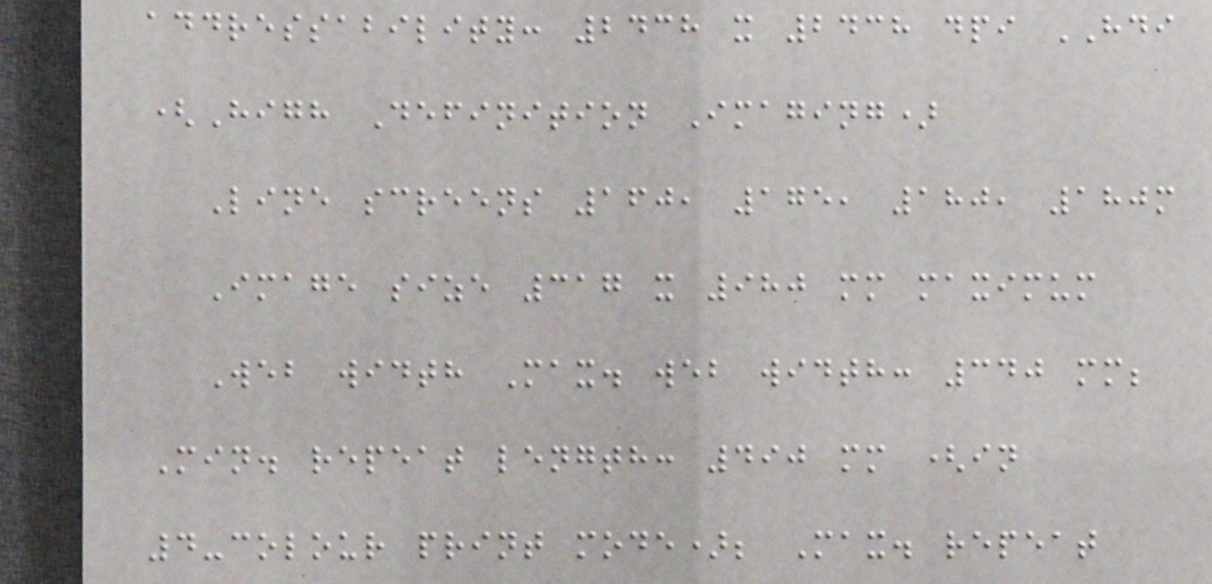addressability: 2438 x 2438 dpi HDI
(High Definition Imaging)
Line screens 160, 175, 180, 180m
Image size 317 x 980 mm maximum
Web width Max. web width: 340 mm;
Min. repeat length: 490 mm (in
4-colour print mode); Max. repeat
